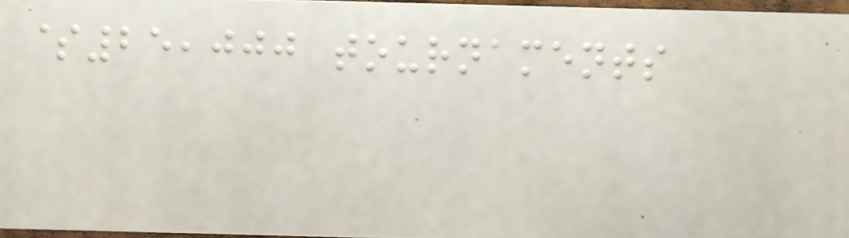$25,000 tournaments
